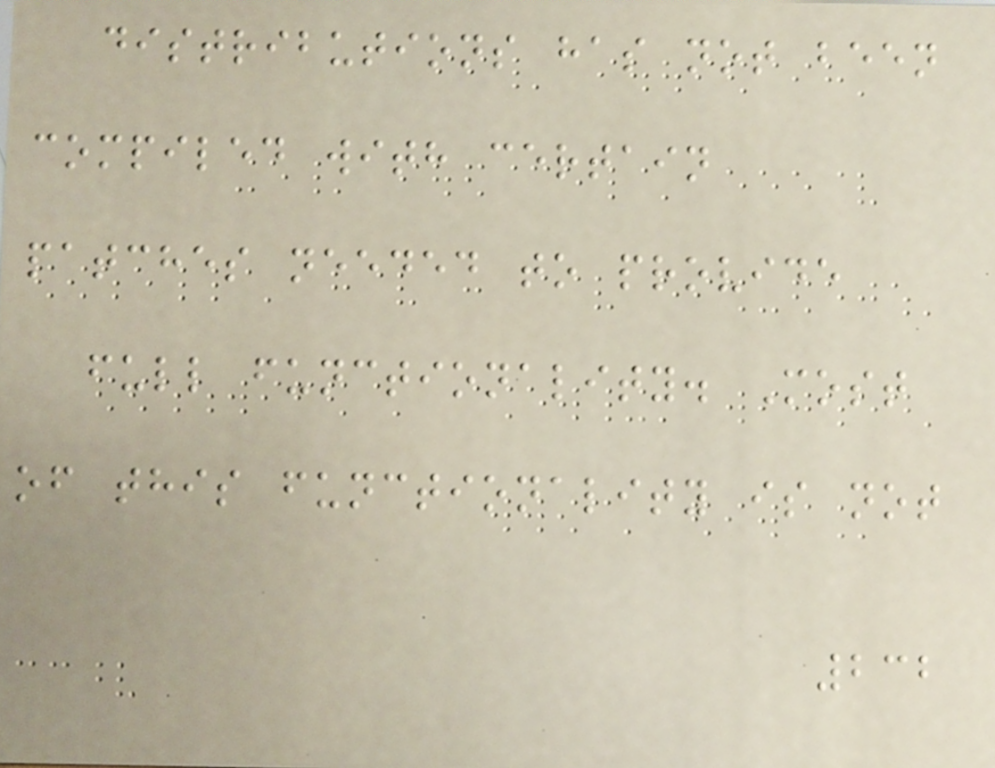distributions has not been
compiled with certain
patches needed to provide
full functionality. Most
of this functionality is not
232
